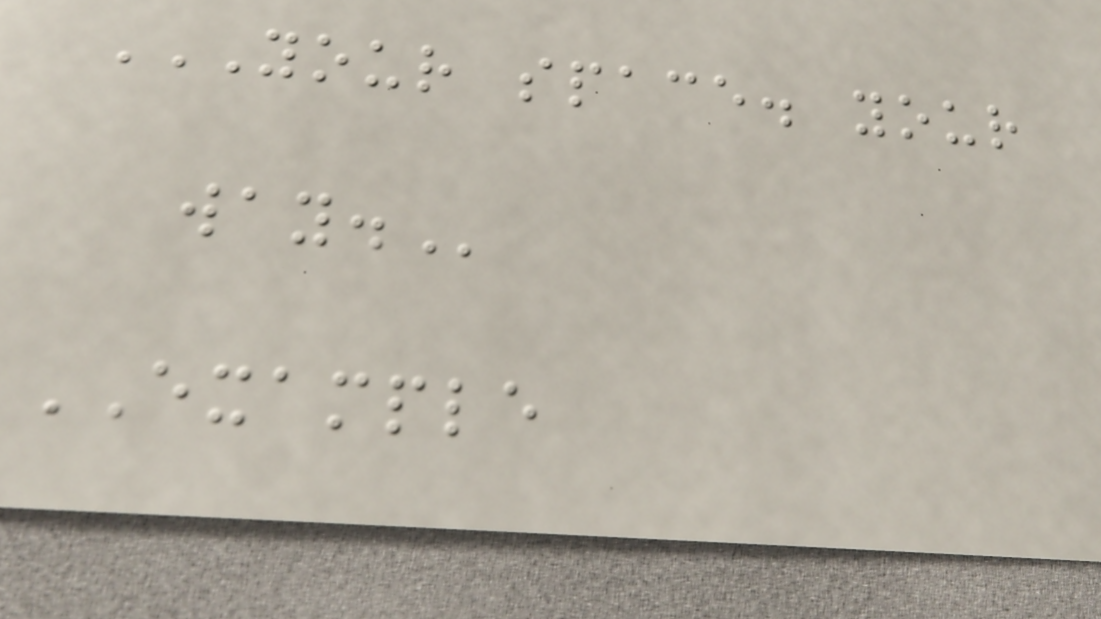YOUR SPACE. YOUR
WAY.
EXAMPLE
